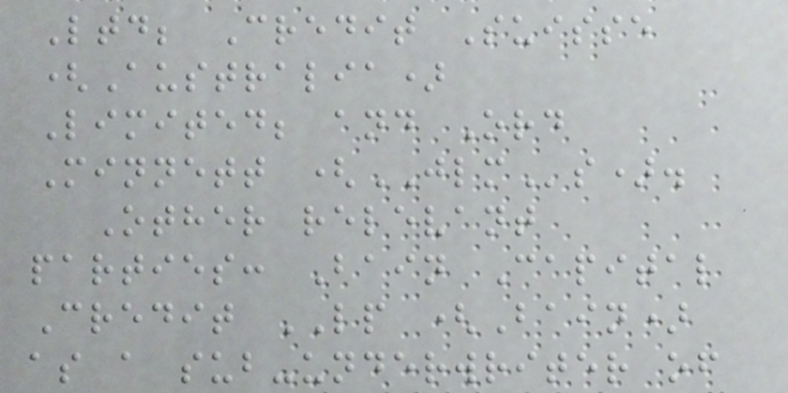Ltd; Credit Suisse
(Australia)
Limited; and Ord
Minnett (JLMs).
Other relevant
parties: Bain Capital
Credit LP (Bain)
as a sub-underwriter of
